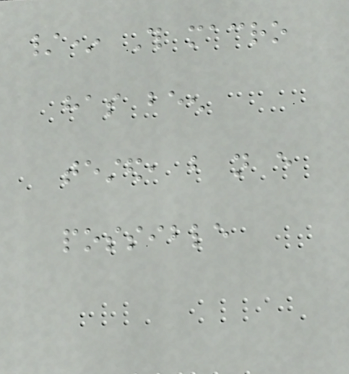/* This macro
has been
tested, but not every
possible
